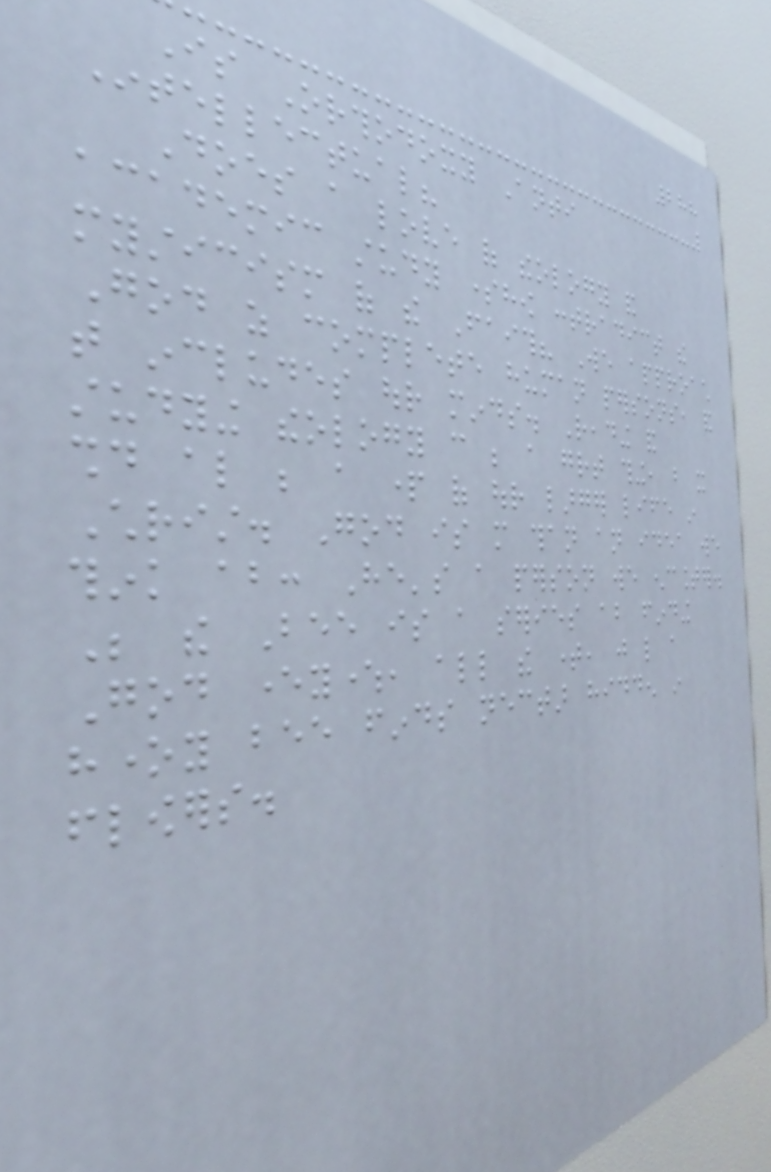288
Is Orthodoxy Anti
Intellectual?
Does a love of theology and
academic study somehow contradict the
mysticism of the Faith? We approach
God as complete human persons, and
that includes our minds. Reading and
studying theology can be a great thing, but it
should also be a part of our larger life in
Christ. God is more than an idea we
think about: He's a person we encounter.
Be the Bee is a series about finding
God everywhere, all the time, just like a
honey bee finds nectar hidden in
flowers.
